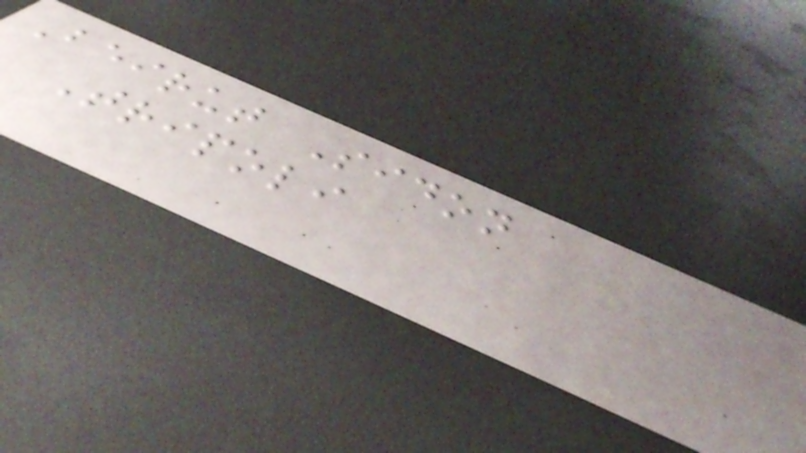Beirut Sidon
Tripoli
